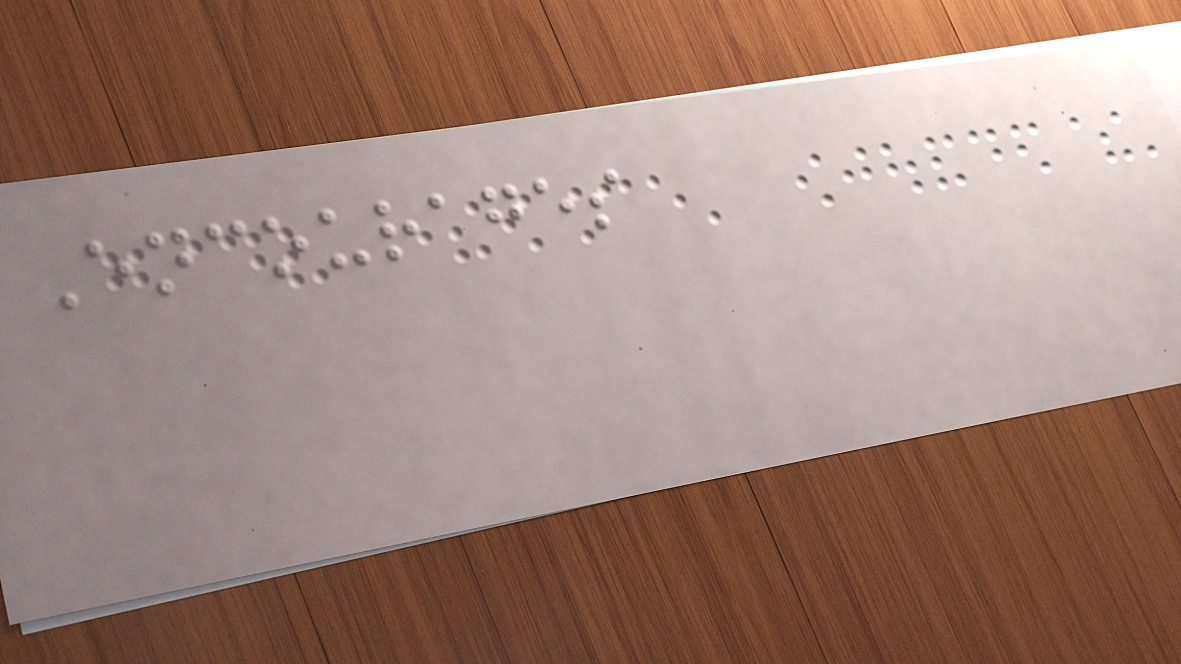Encourages
